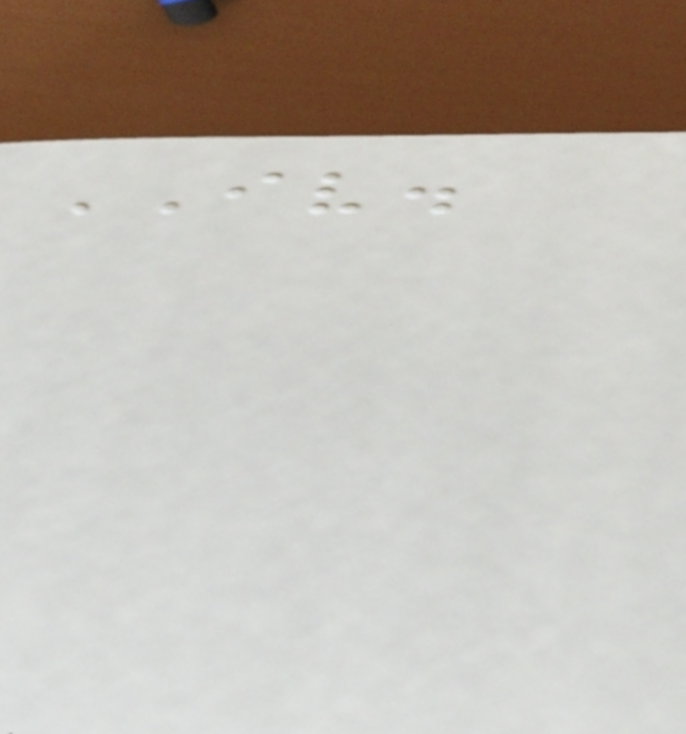IV.
